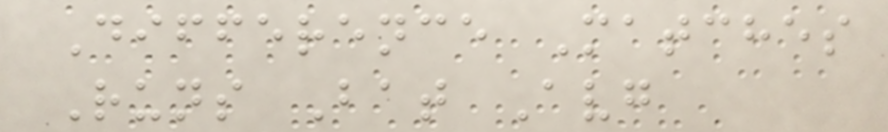Difference Matches
Runs Bat Avg
